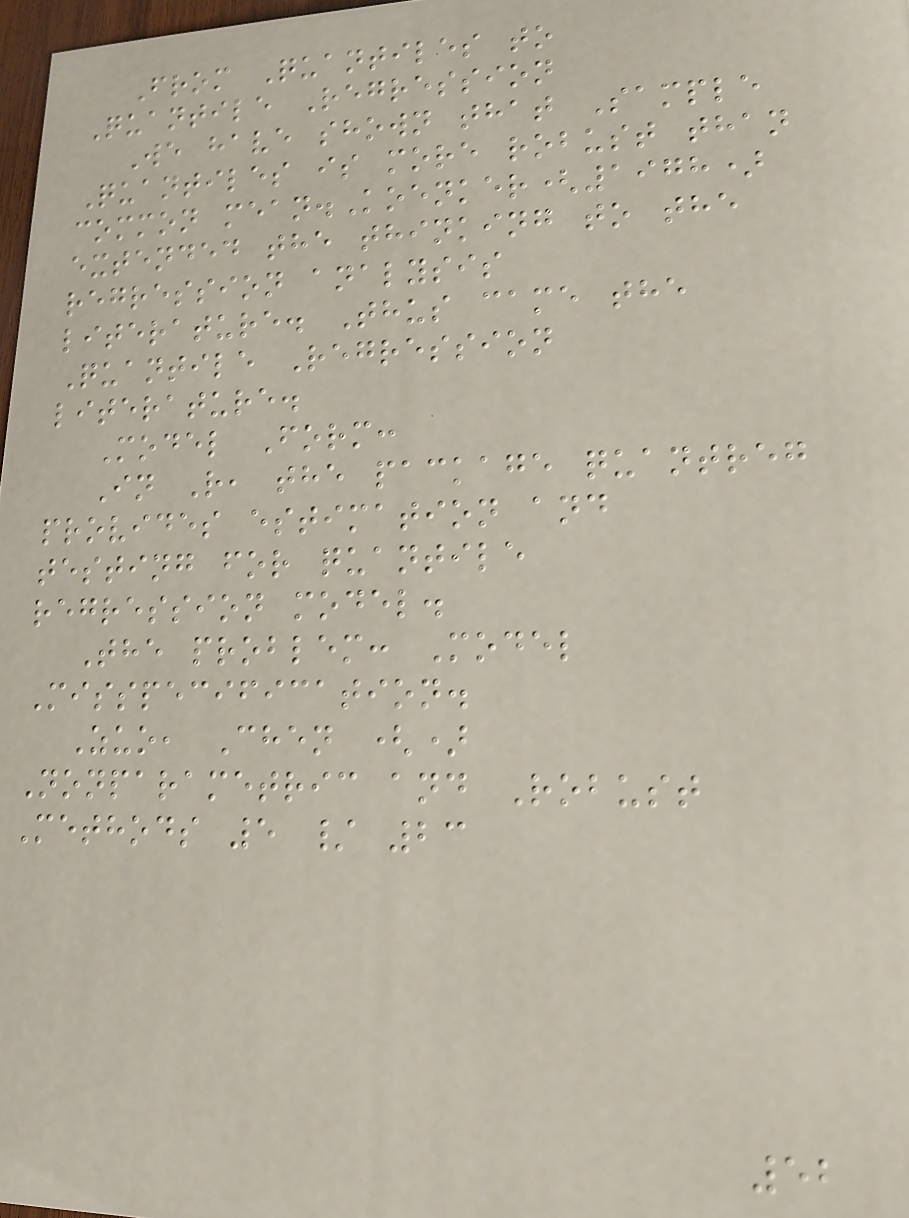From Quantiles to
Quantile Regression
We have shown that Sample
Quantiles is more robust than
common mean.Koenker(1978)
extended the thinking to the
regression analysis
literature. Thus came the
Quantile Regression
literature.
Model Form:
In R, the package quantreg
provides estimation and
testing for quantile
regression model.
The problem: Model
Misspecification.
Zuo, Chen ()
Nonparametric and Robust
Methods 5 / 23
52
